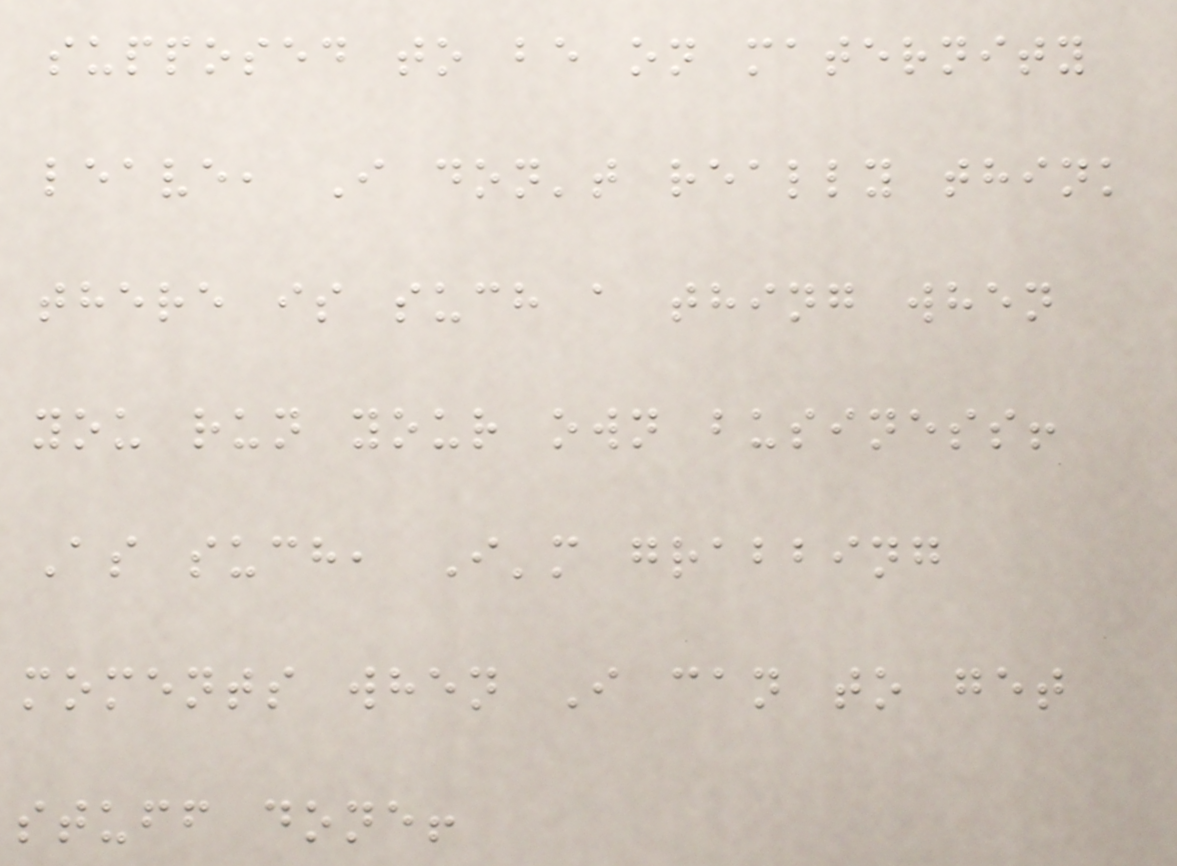supposed to be on maternity
leave, I don't really think
there is such a thing when
you run your own business!
As such, I'm grabbing
moments when I can to get
stuff done!
